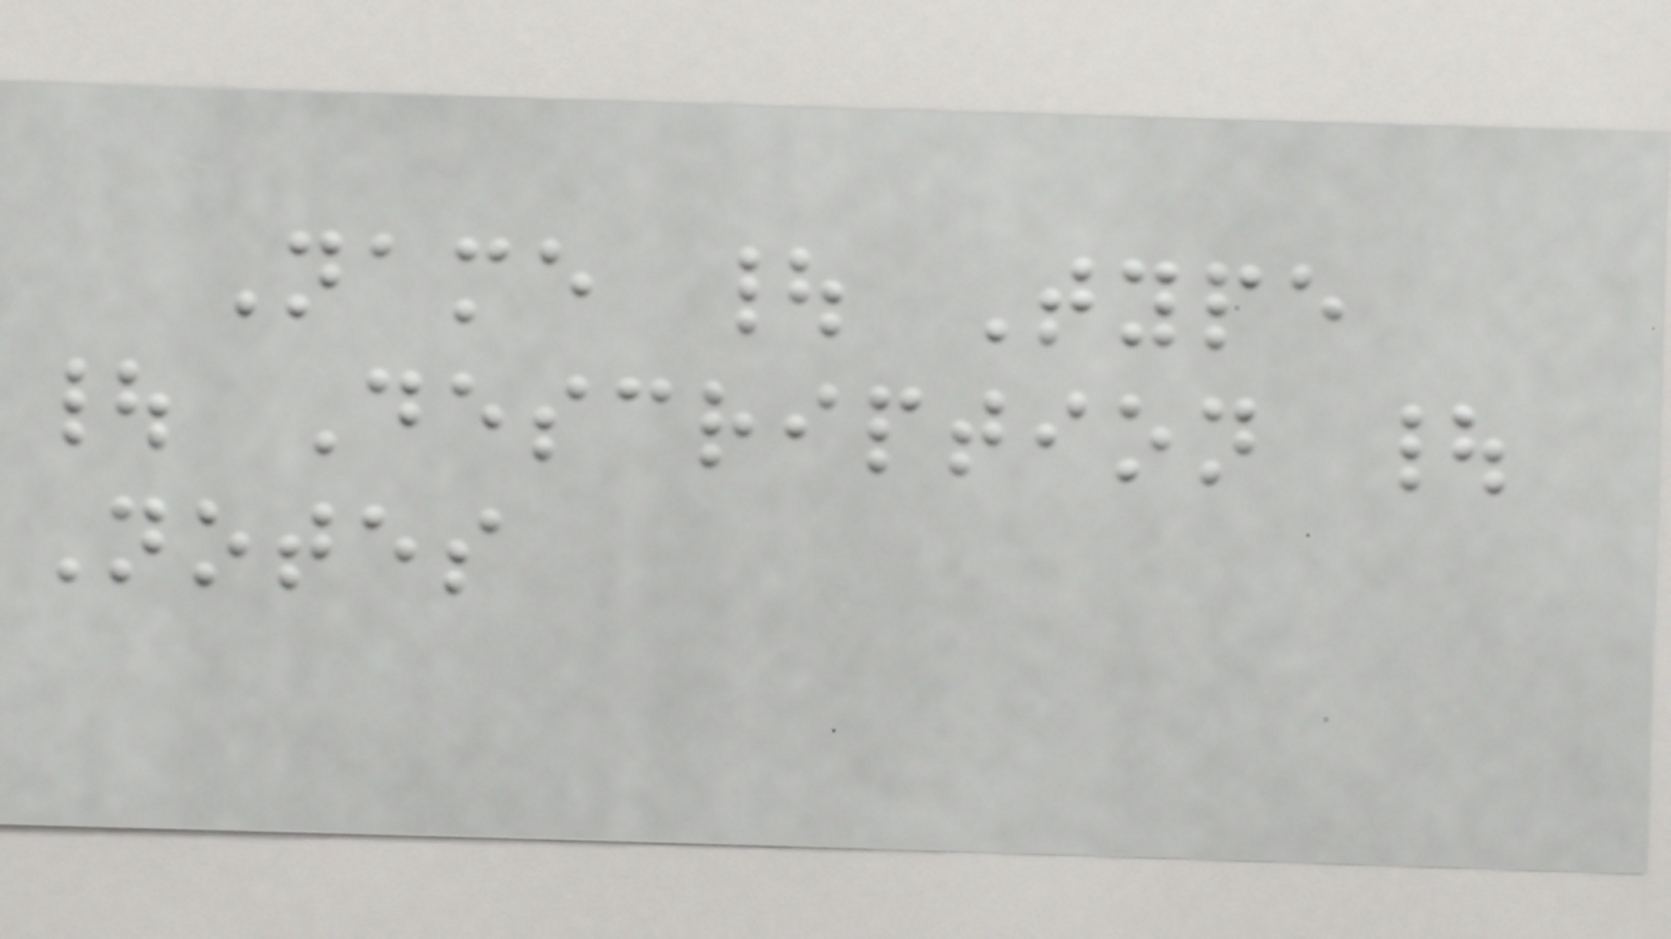Name | Type
| Description |
Notes
